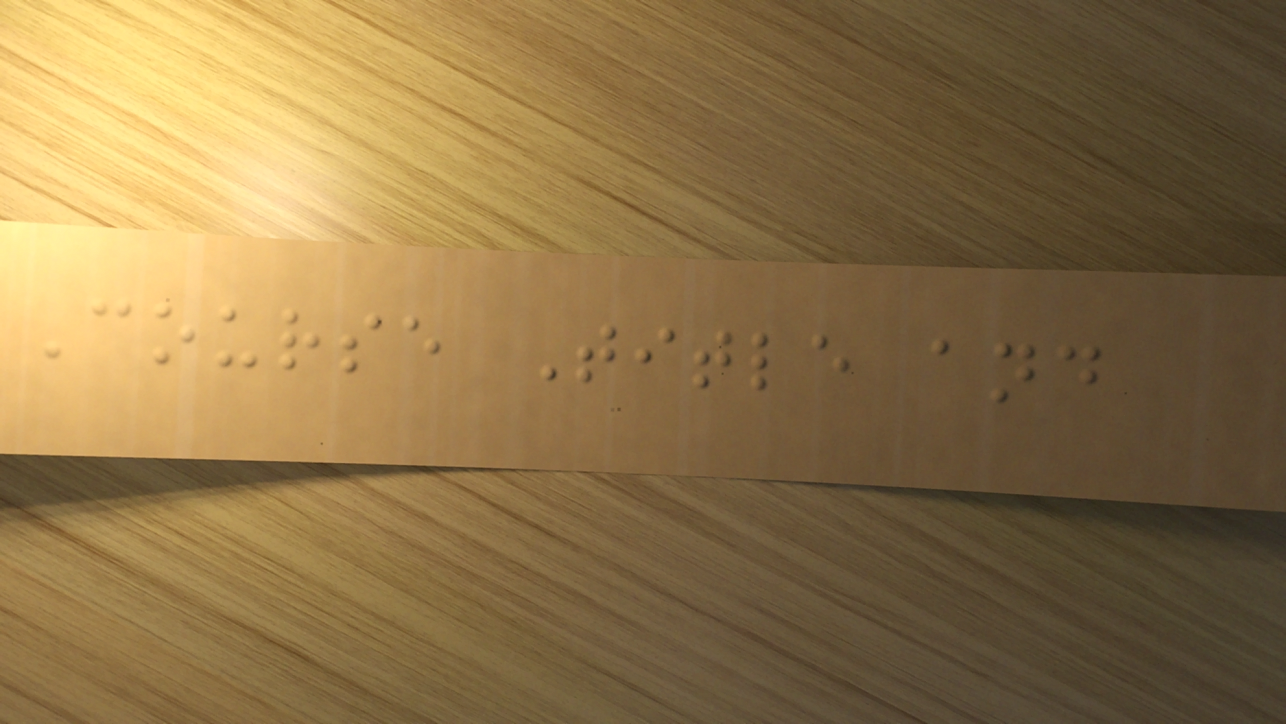Course Title and
